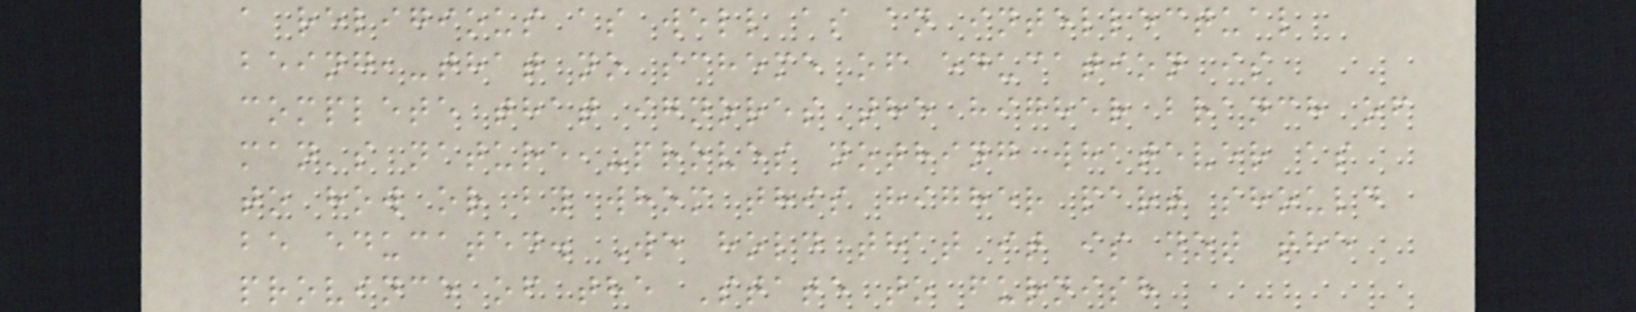a religious as well as an intellectual
being,-that no scheme of education is
complete that ignores the higher branch of
man's nature,-proves nothing whatever as
to how or by whom this higher part should
be educated. We hold that it is not the
province of the State to furnish
